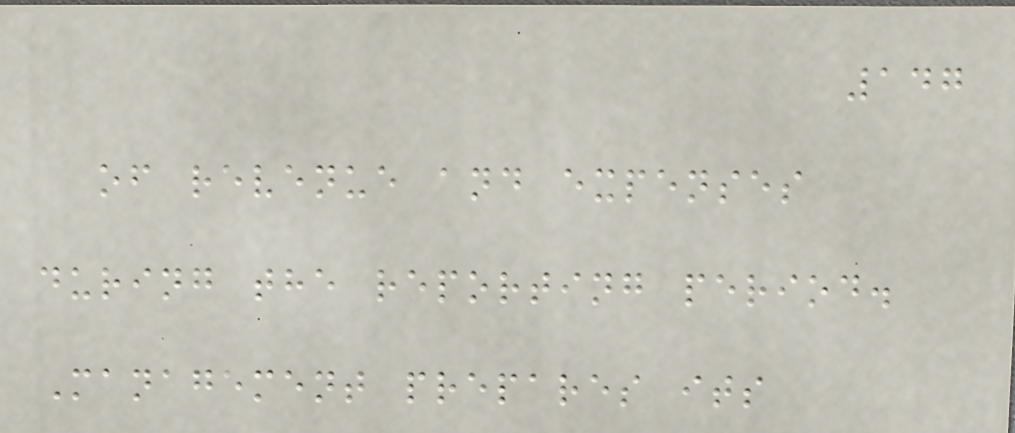147
of revenue and expenses
during the reporting period.
Management prepares its
